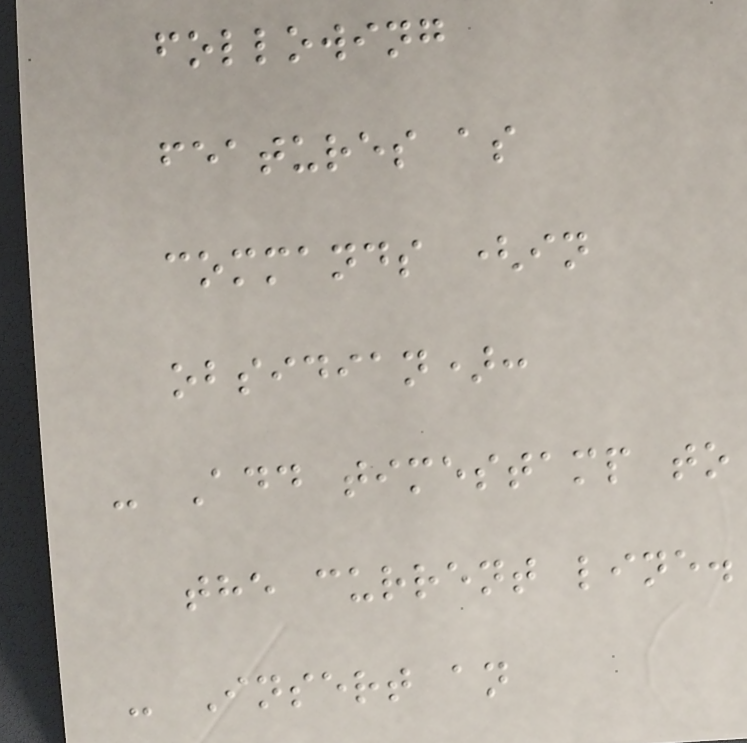following
features as
commands (in
obsidian):
- Add timestamp to
the current line.
- Insert an
